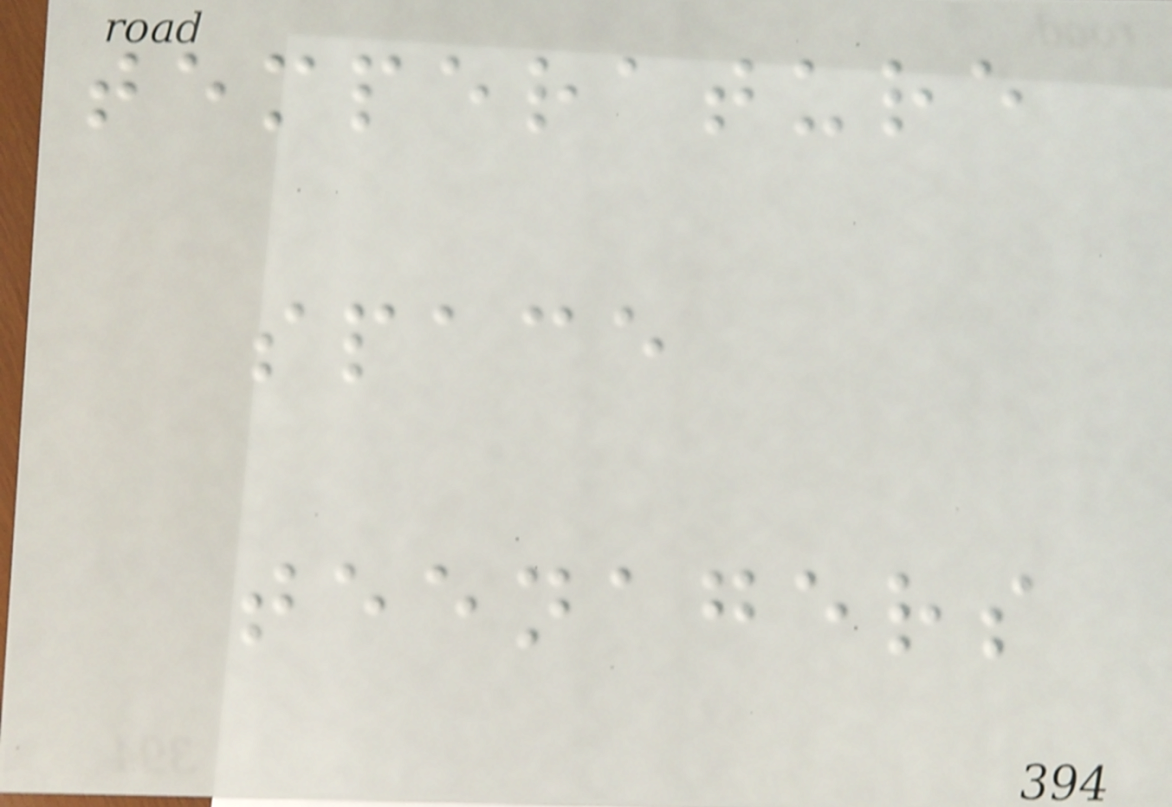temperature
space
teenagers
